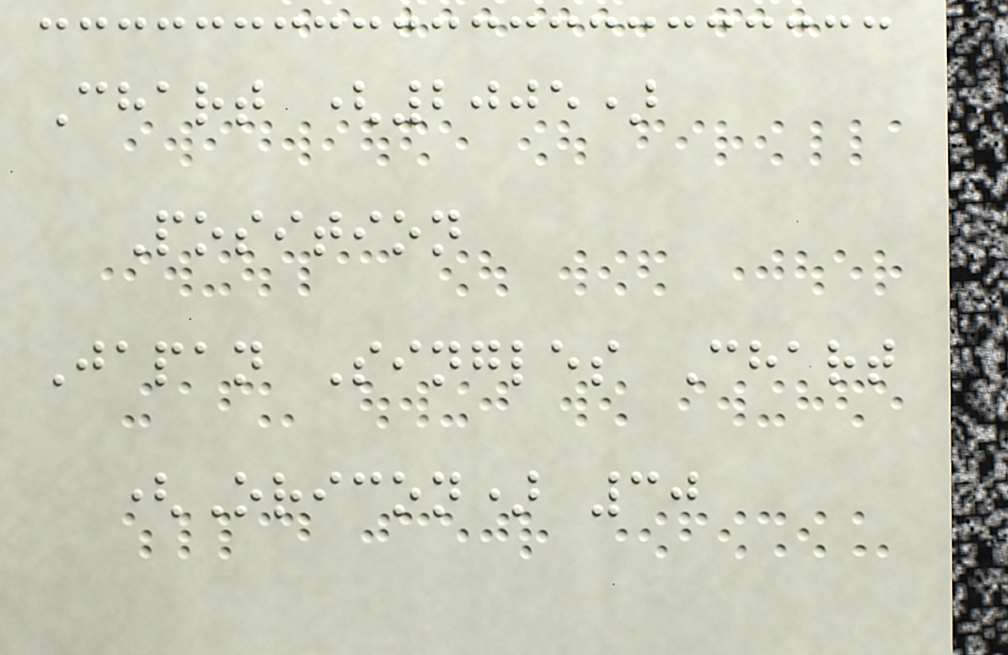Chart (2005)
Position
Japan Singles Chart
(Oricon) 30
